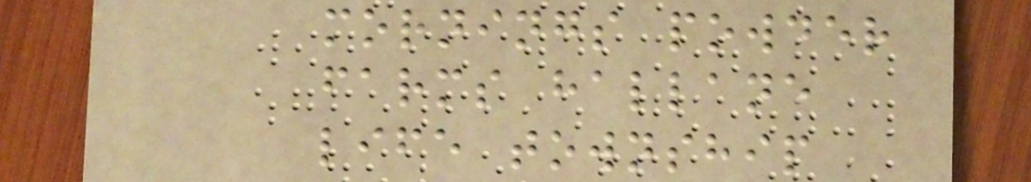mornings powder
farms hallane
life township
